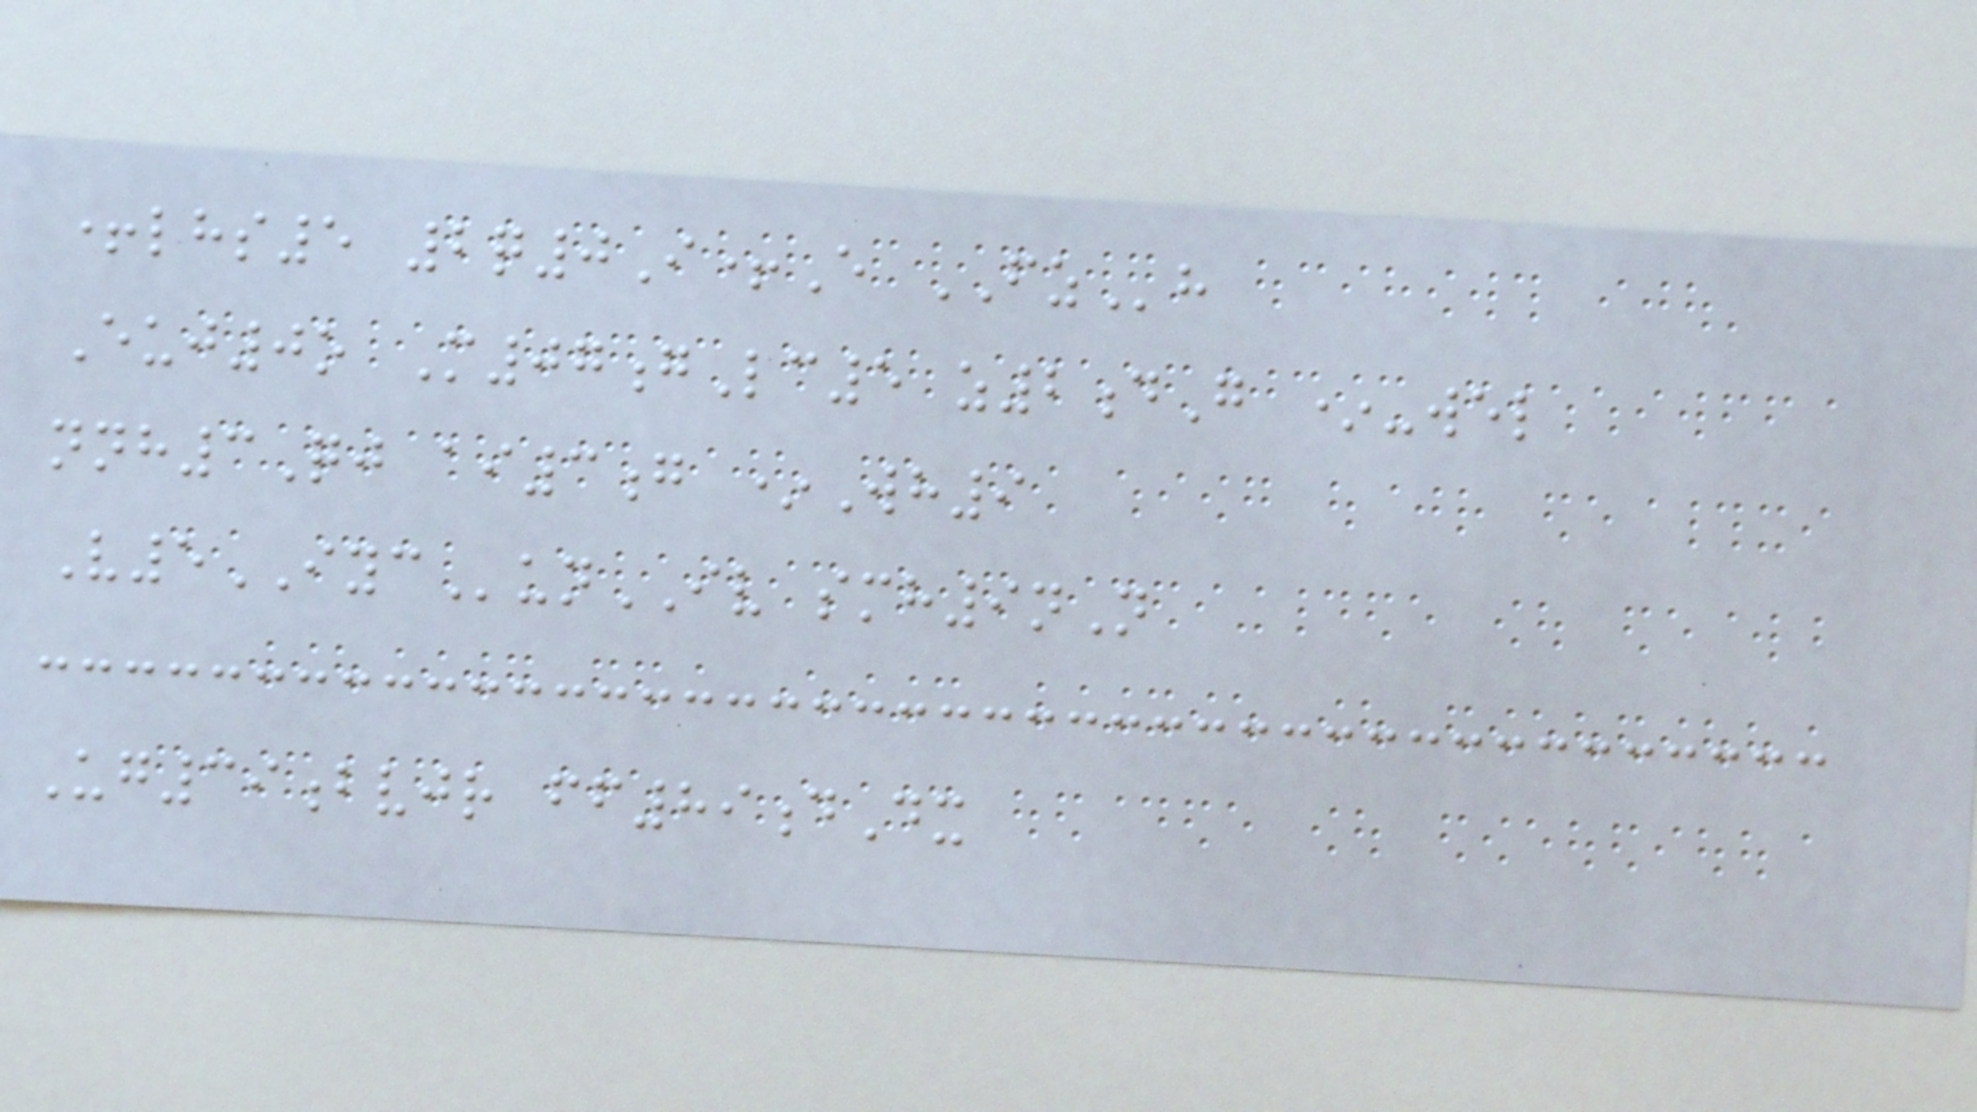+lhs5 2q0I+E FZh
Euj0o M07gLc5 z2dG *-wel
nnh3Qj ai3g *Wh9
V5IYCunIV smh9nN
Ug39bvjr ff89dDx
